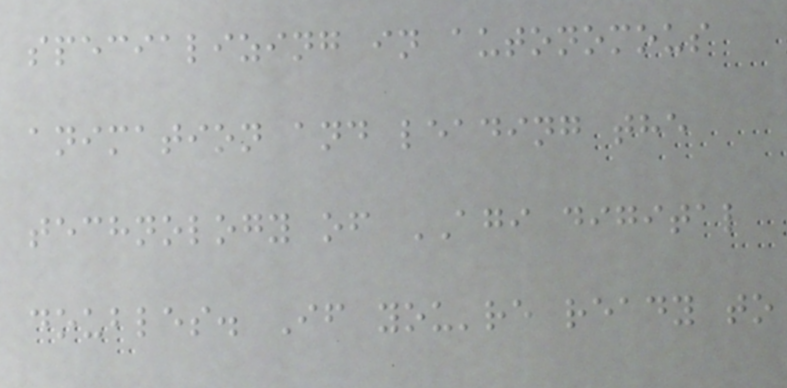specializing in autonomous
animation and leading the
technology of AGI digital
doubles. If you're ready to
